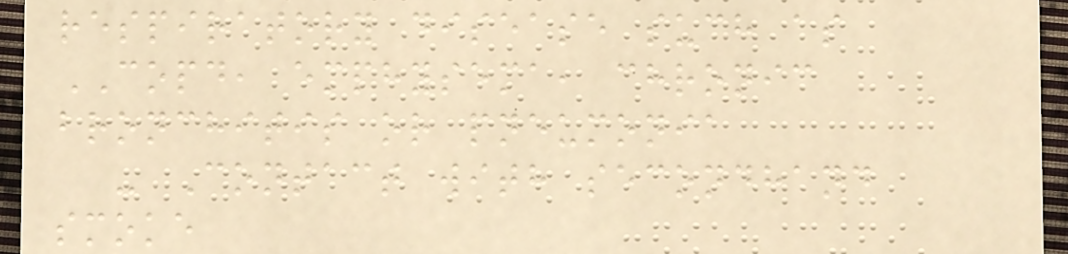respiratory disease such as
COPD, emphysema, chronic
bronchitis or pneumonia
- Contact with secondhand
smoke
